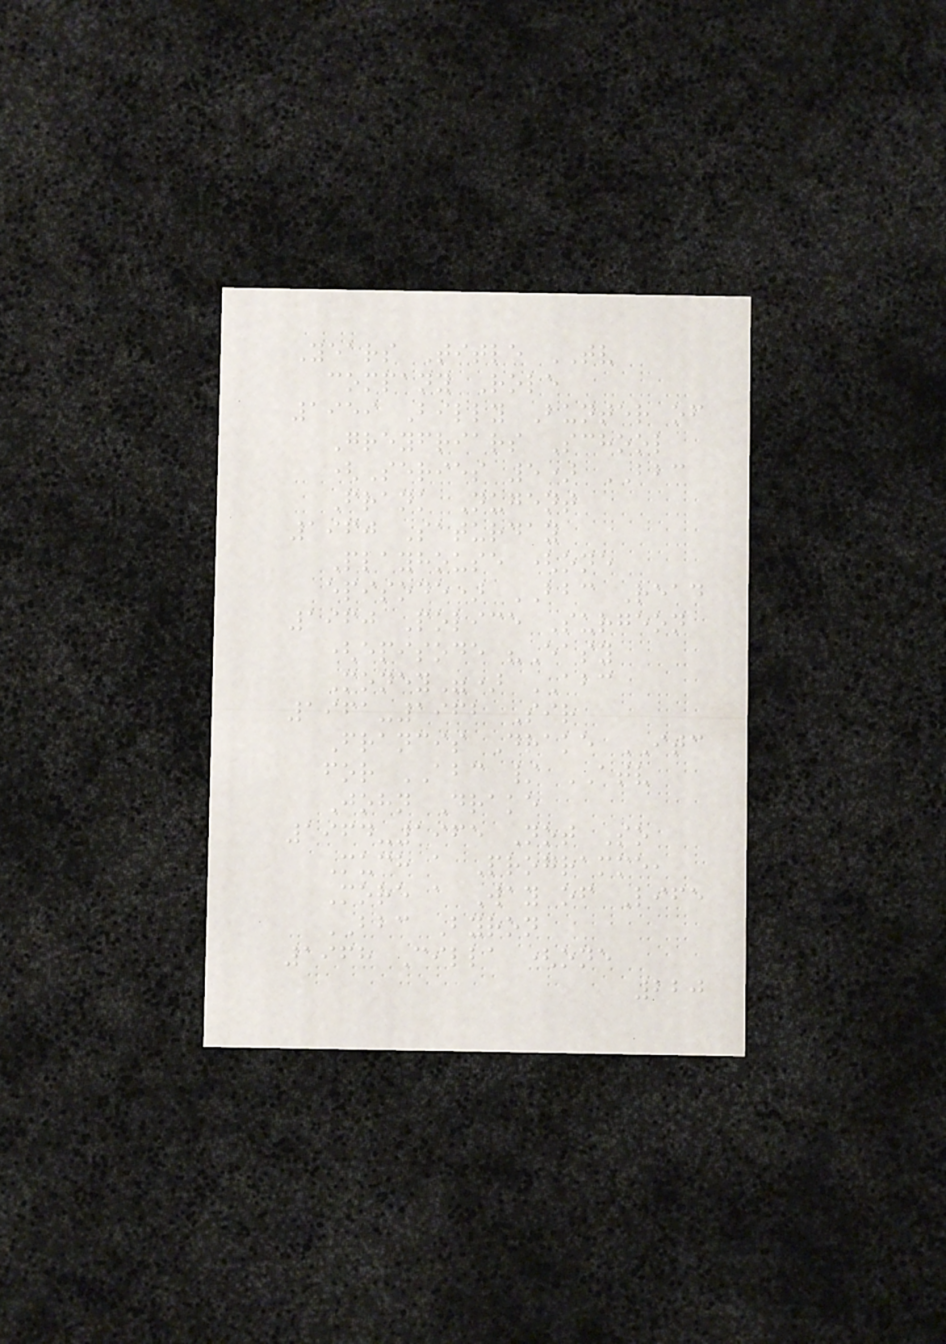Years Title TV
company Role
1959 Billy Bunter of
Greyfriars School
(Series 5) BBC
Frank Nugent
1960 Saturday
Playhouse (one
episode) BBC Read
1960 Police Surgeon
(episode "Easy
Money") ABC
1961-1962 Sir
Francis Drake ITC
for ABC / ATV
John Drake
1964-1965 Not So
Much a Programme,
More a Way of Life
BBC Byron
1968 Cilla (one
220
